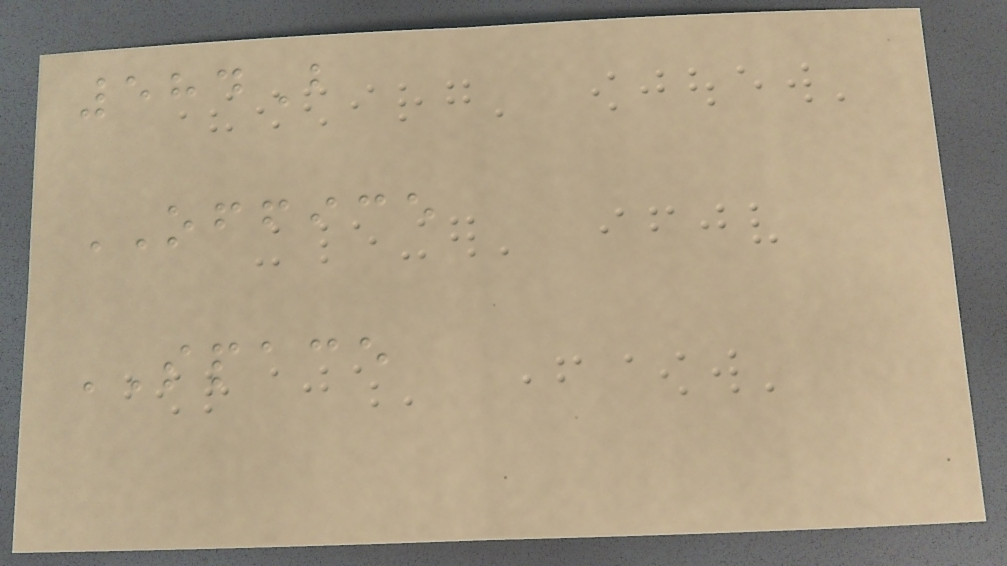584B
OFFICE
SPACE
